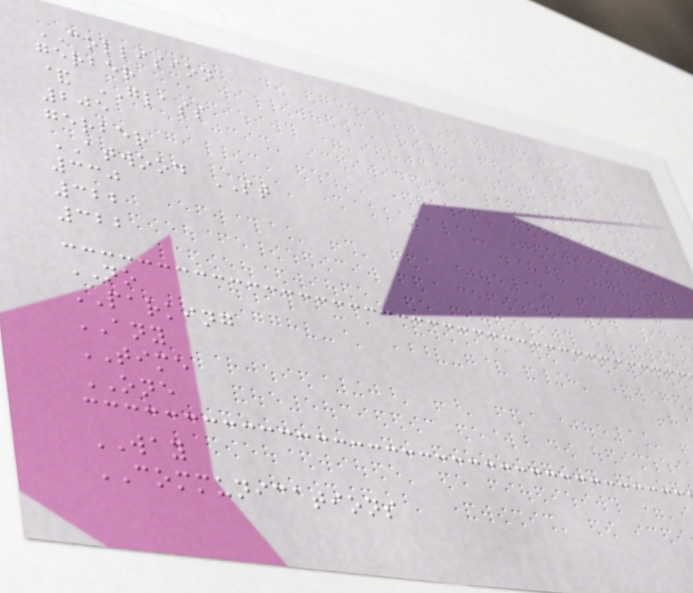COLLISION
gerber
& GLASS
205
gerber
ATWOOD ST
330
322
322
NO
PARKING
ANY
TIME
ONE
WAY
COMMUNICATIONS
